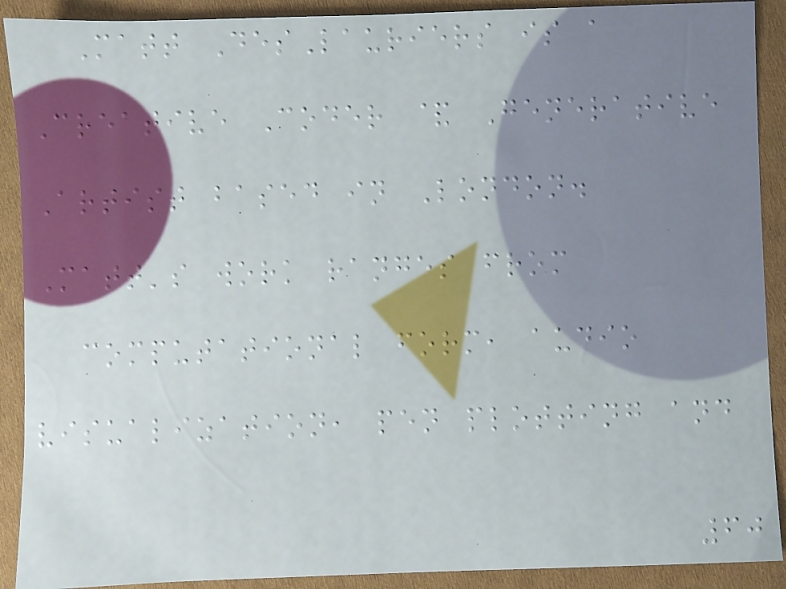Matt DesLauriers is a
Creative Coder & Generative
Artist based in London.
Matt's work ranges from
computational form, audio
visualization, pen plotting and
60
